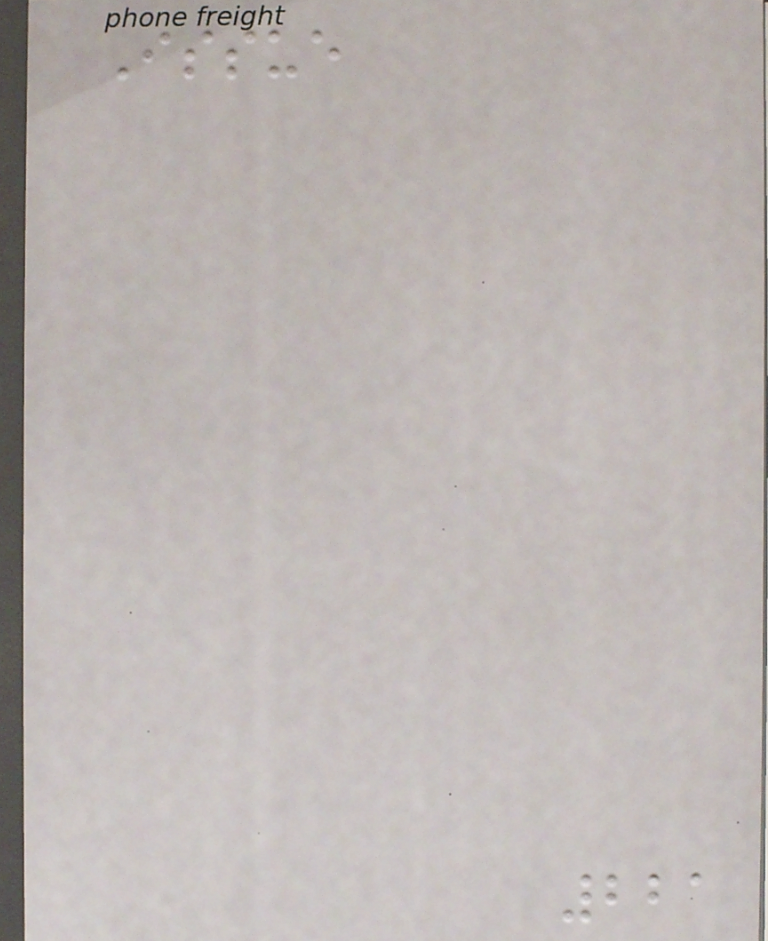Issue
221
